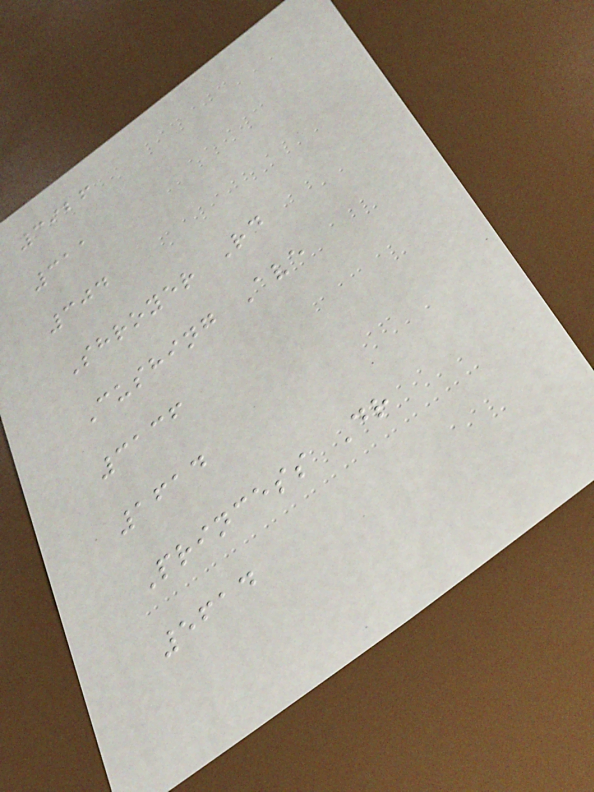3926
311
304
Shroyer Rd
Cushing Ave
3136
1614
Princess Dr
5614
